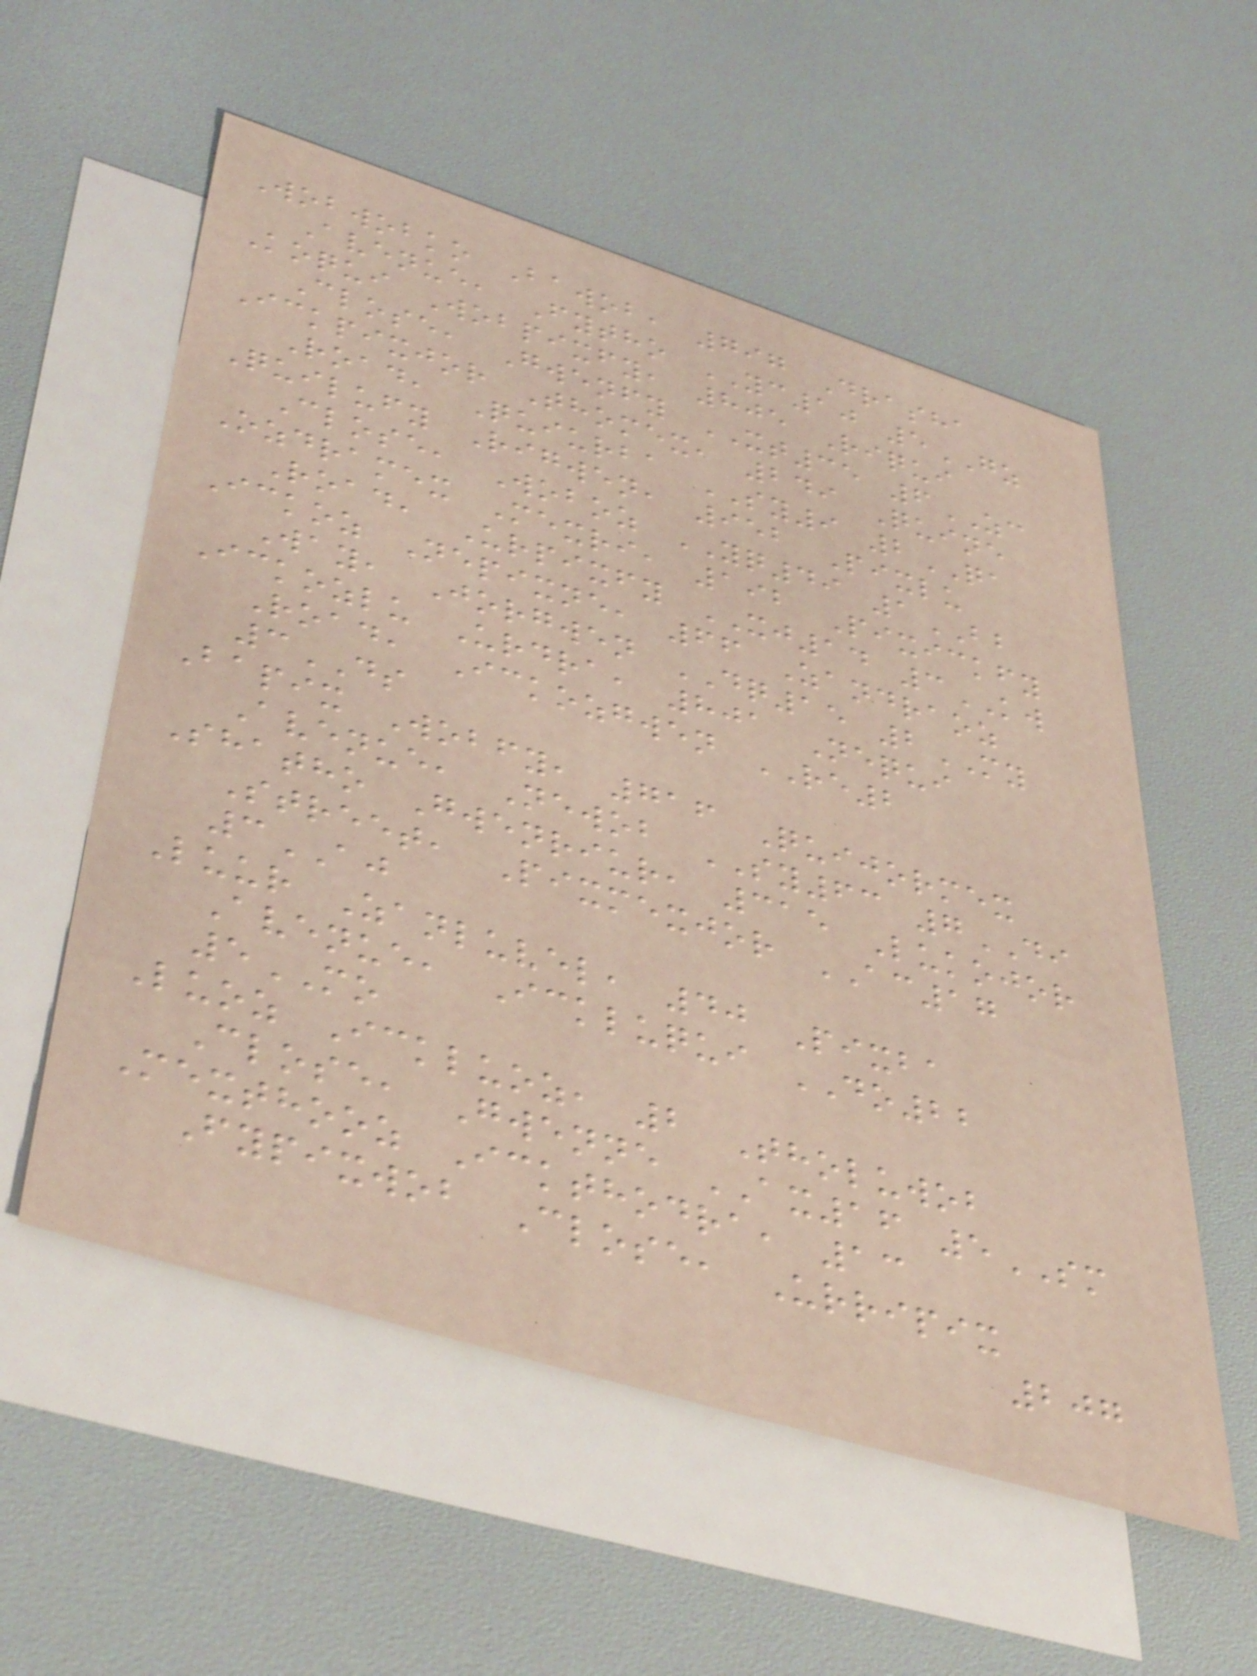Wobwobko Bawob, 797 Drasha
Avenue, Fytho YC10 5GZ
Koqui Wobpixfy, 805 Riqui
Close, Gwenfy XT35 6ZC
Ickpixjor Thomex, 249 Quine
Road, Quiurba SY9 2QA
Quilufy Rigwen, 952 Pixlu
Close, Woboz YQ49 1BB
Ozdramex Mexri, 192 Pixickfy
Road, Urpixfy XJ14 3KW
Ickoz Nepixne, 66 Zandraoz
Way, Jorgwen DQ15 2MY
Ickozlu Urdra, 801 Nequi
Road, Ickozgwen RE2
3DS
Bapix Wobfy, 716 Quijormex
Avenue, Newob SY63 7DI
Shatho Gwenriur, 315 Lukojor
Street, Pixmexjor AC17
3AJ
Luur Zanluvel, 40 Pixba
Avenue, Ickluqui DO22
5MO
Luoz Ickluoz, 2 Tholuwob
Close, Gwenne AX16 5SM
Mexthooz Ickthodra, 13
Fypixwob Close, Urripix
207
